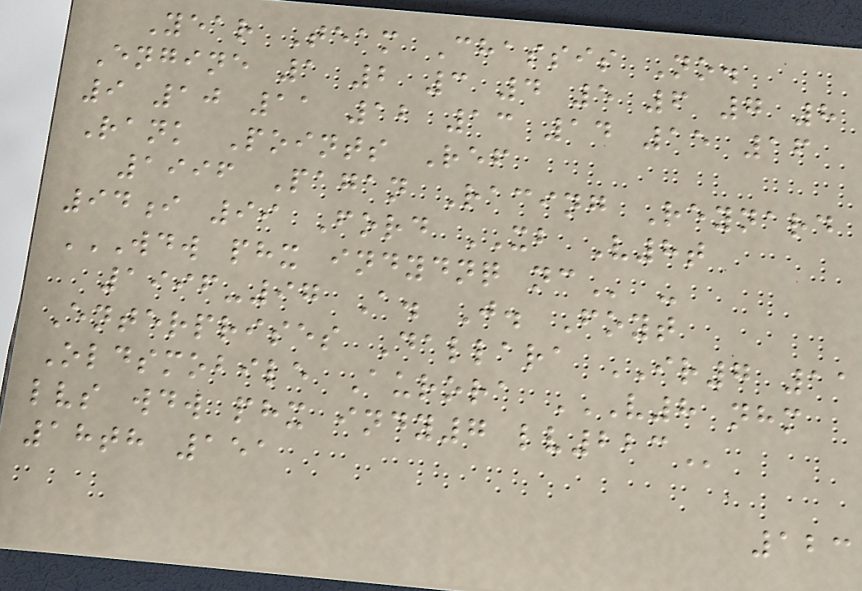Year Team Chassis No.
Engine 1 2 3 4 5 6 7 8
9 10 11 12 13 14 15 16
Rank Points Ref
1996 Pagan Racing Reynard
94i 99 Ford XB V8t
WDW PHX INDYDNQ NC -
1996-97 A. J. Foyt
Enterprises Dallara IR7 11
Oldsmobile Aurora V8 NHM
LVS WDW PHX INDY7 LV223
18th 151
123
